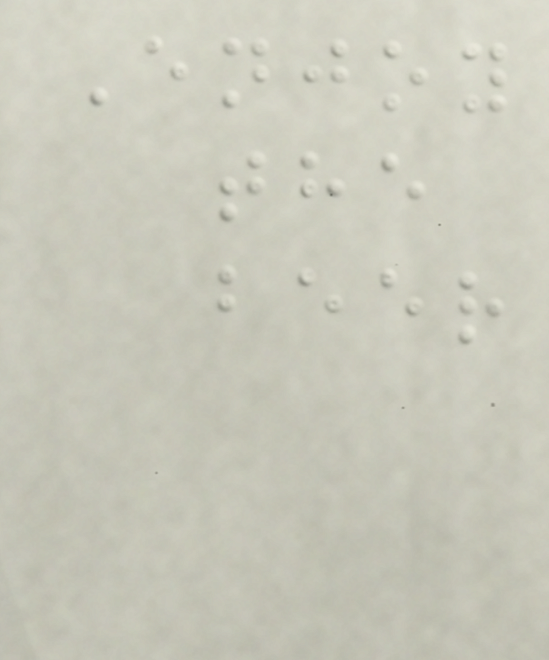Enjoy
the
beer
